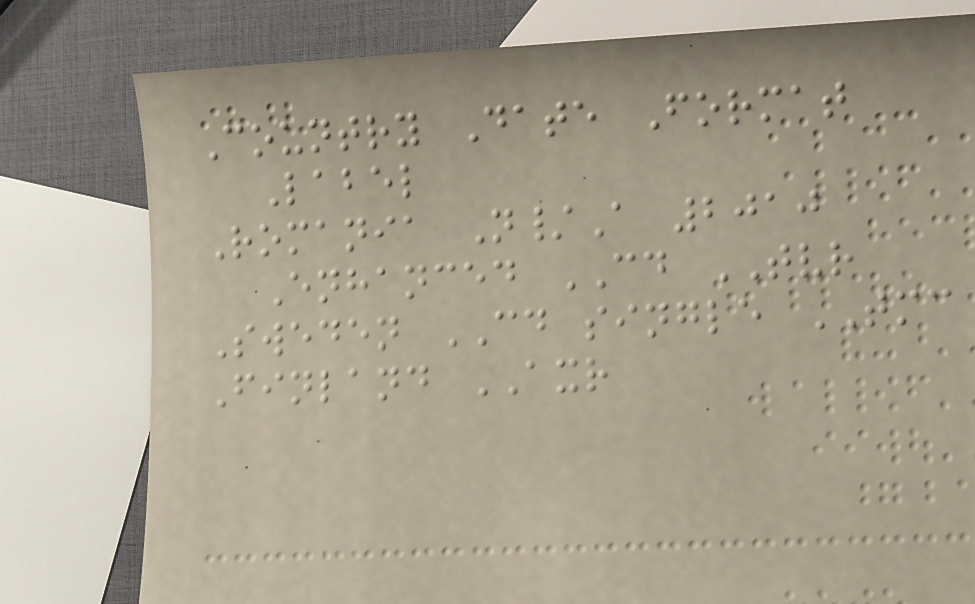Country Date Format
Label
Romania N/A 2010
Enhanced CD TVR
Sweden CD single TMC
Finland AXR
